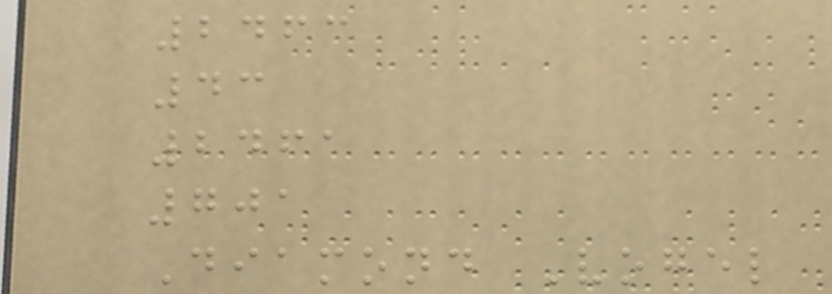2463
43
2461
701
Diamond Vogel
